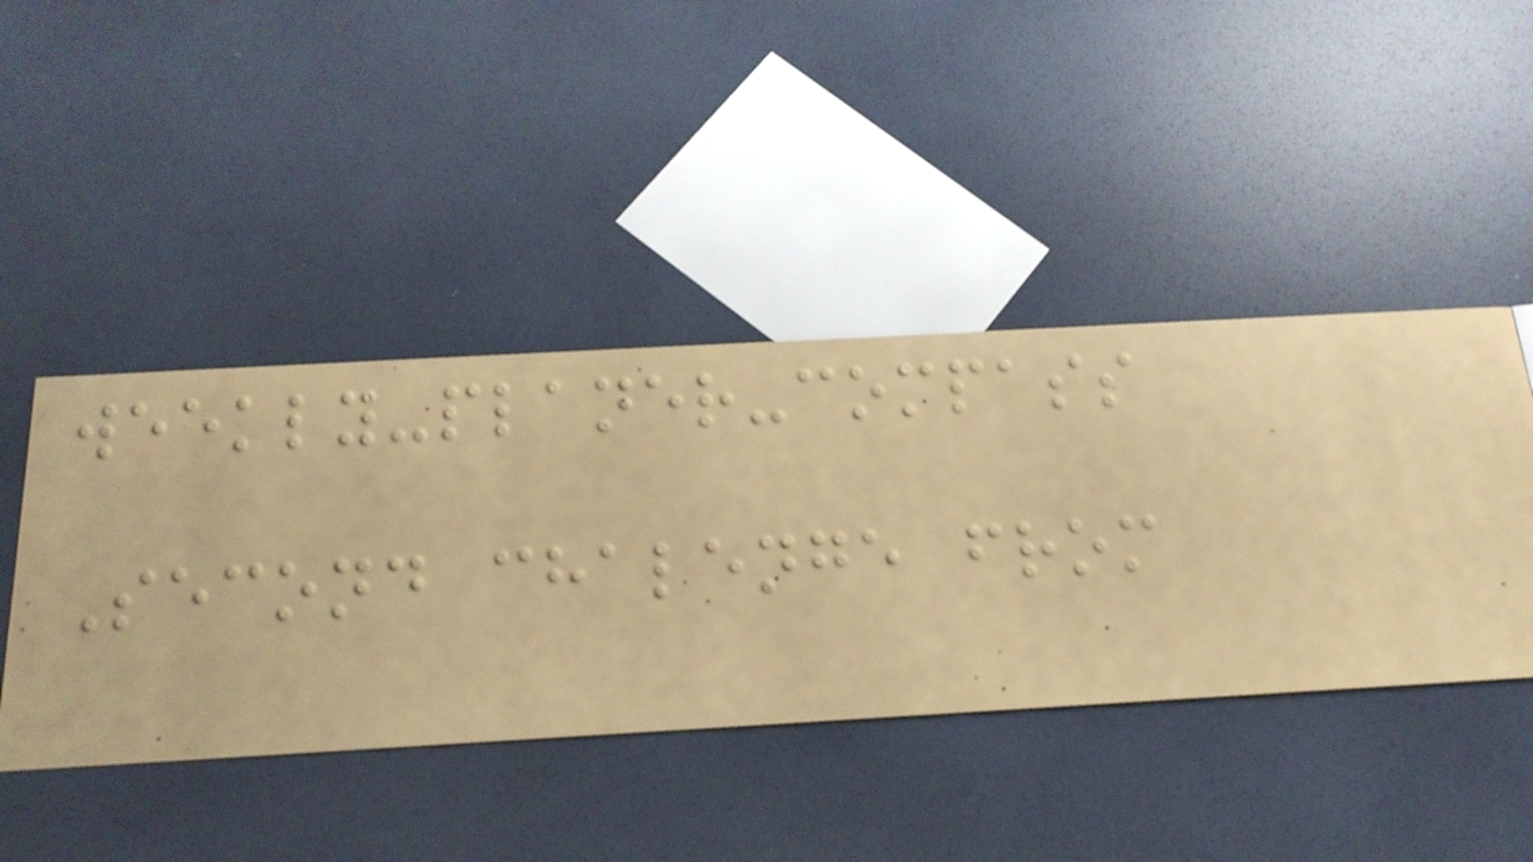weekly-planer-compass
Second chalenge from
